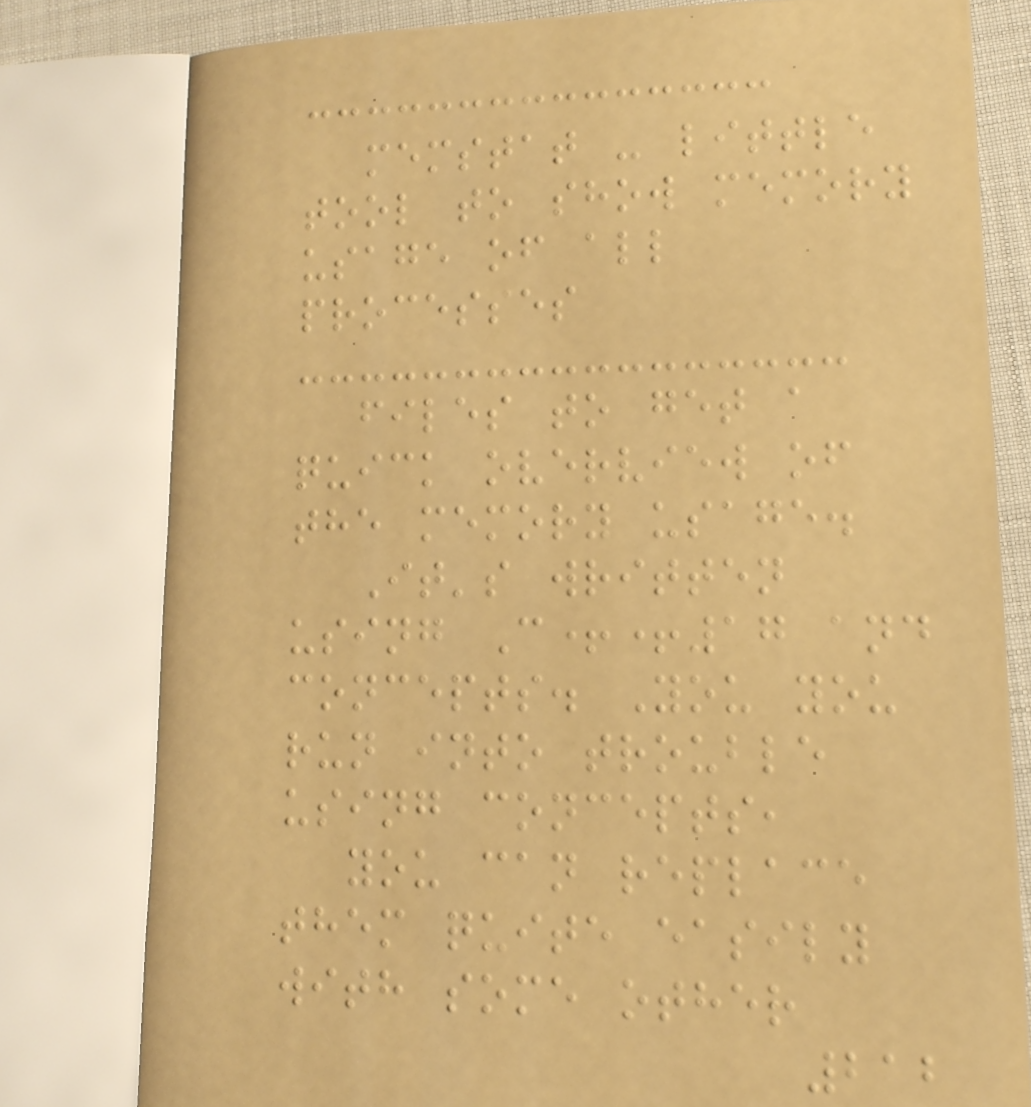memstat - little
tool to show memory
usage of all
processes
files to get a
quick overview of
the memory usage.
It's written
using C++17 and
concepts. You you
run into trouble
using concepts,
you can replace
them quite easily
with some other
212
